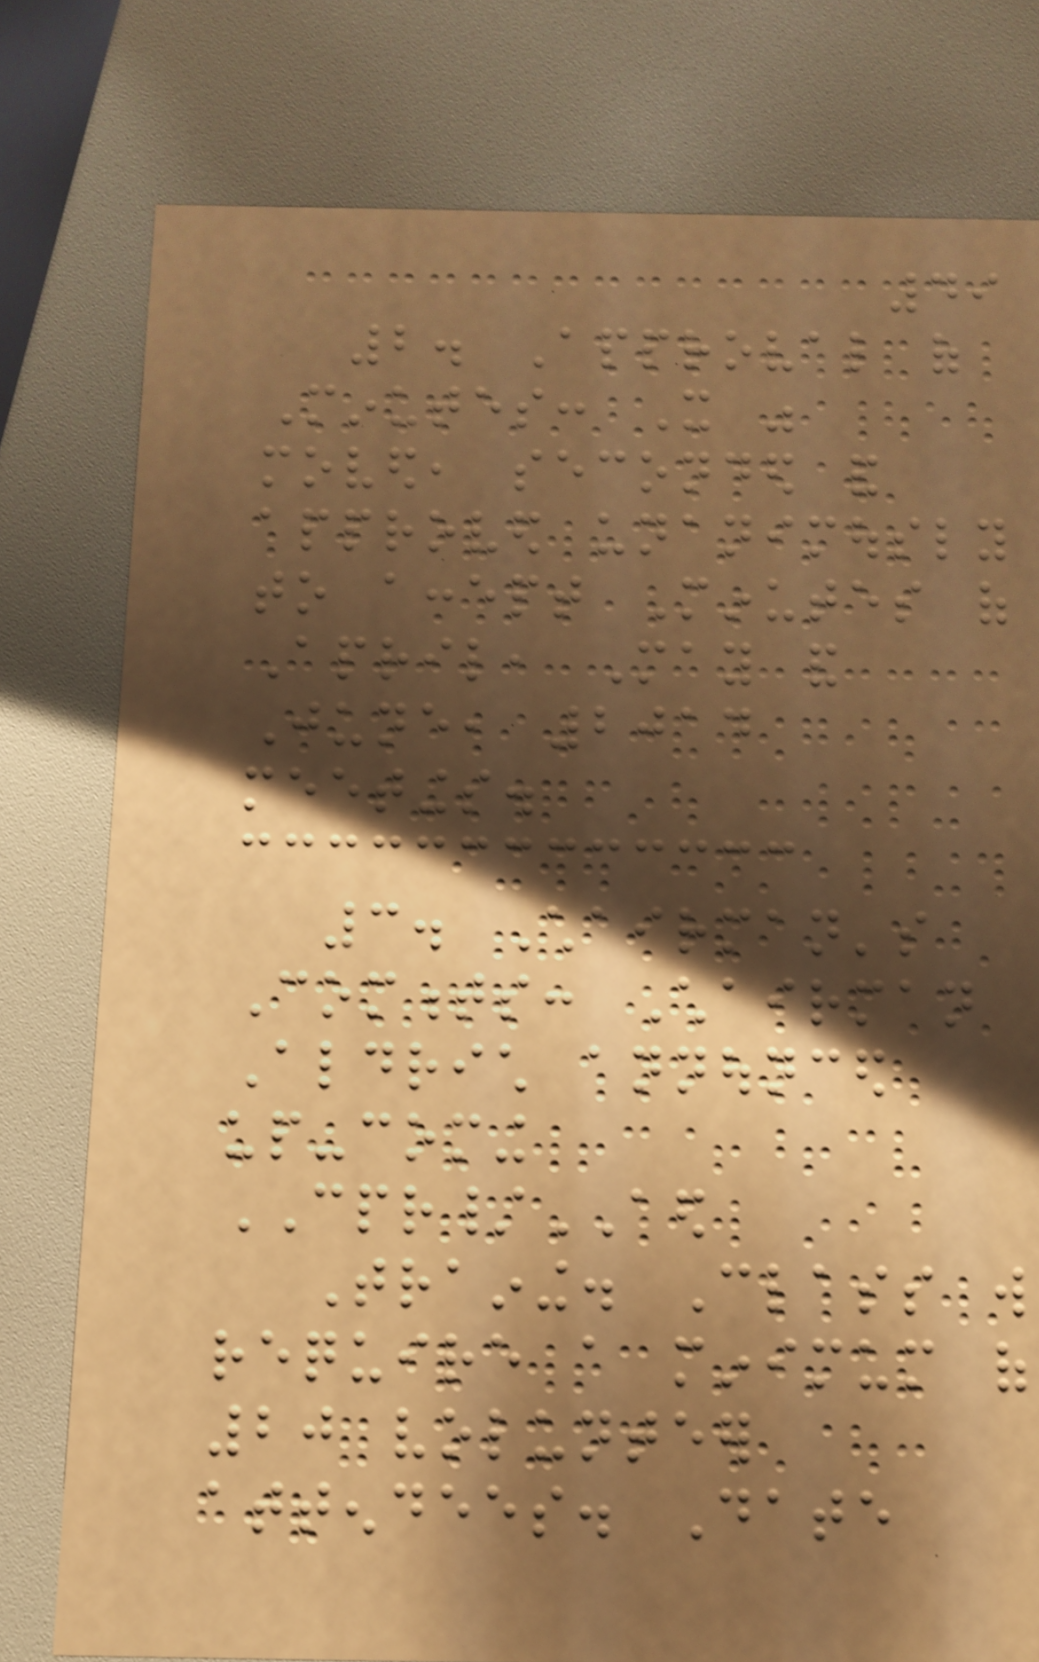49
2. Approval of
Minutes: It was
moved, seconded and
approved unanimously
to accept Minutes of
April, May and
June, 2014
meetings.
3. Chairman's
Comments: Chairman
Aldrich announced
up-coming
CPR/AED
Training. Class will
require a minimum of
20 volunteer
attendees. Date
